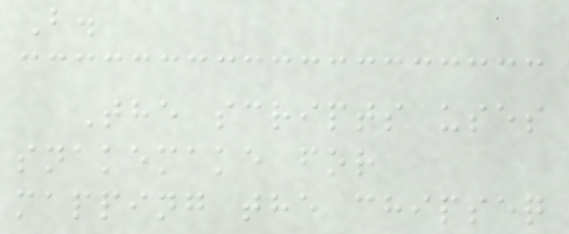B.
The scripts uses
snakemake for
mapping the chipseq
